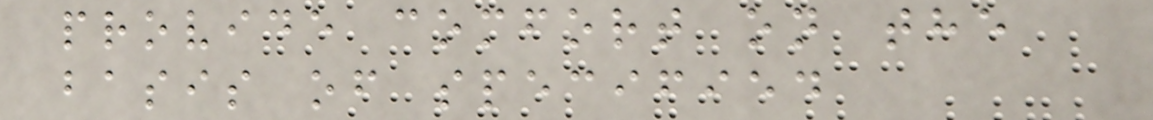provide comfort on the
basis of specified
